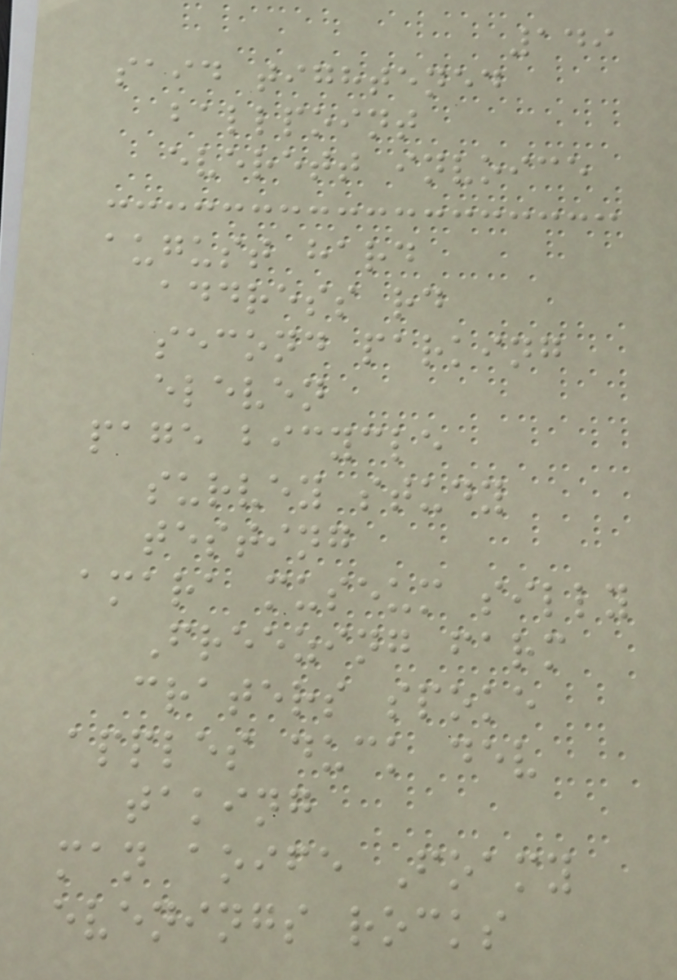149
said tightened
ballpoint
everett invoice
august hard
address rd
second parking
eleven
page bicycle
survey study
testing
amara museum silly
Freezing farm
craters spoke
apples duck dev
taking
man aoife Foamy
evenings rocks
